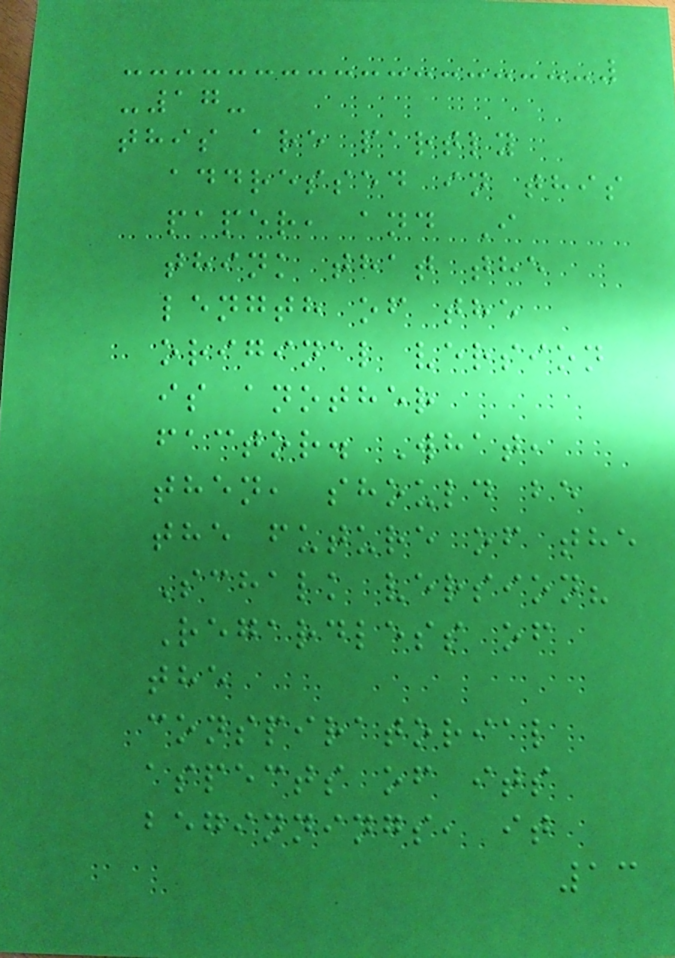-17-
this are partly
addressed in this
paper, and I
think that the
length of the
original version
is another
factor. What,
then, should be
the future of the
Schalk version?
Regardless of
the
conspiratorial
aspects of its
beginnings, it
13
